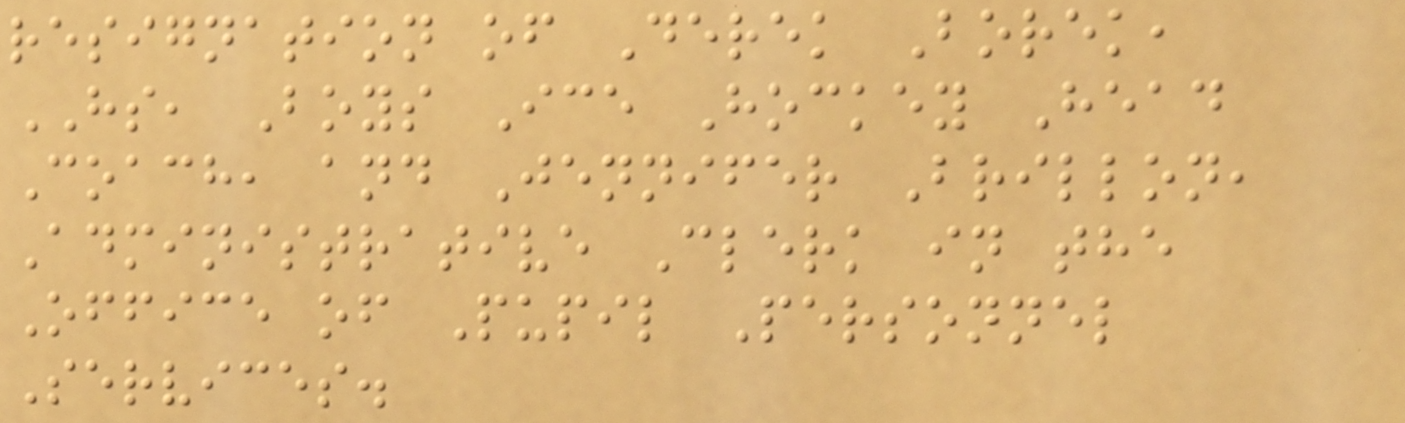resignation of Derek Borek,
HS, Boys Ice Hockey Head
Coach, and Jennifer Brillon,
Administrative Clerk in the
Office of Pupil Personnel
Services.
